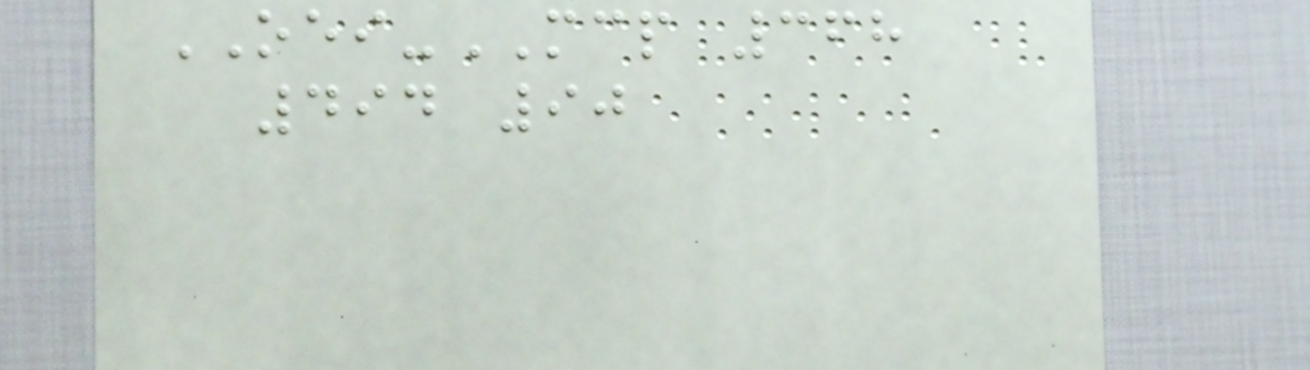OEI-MCP 368
494 90
